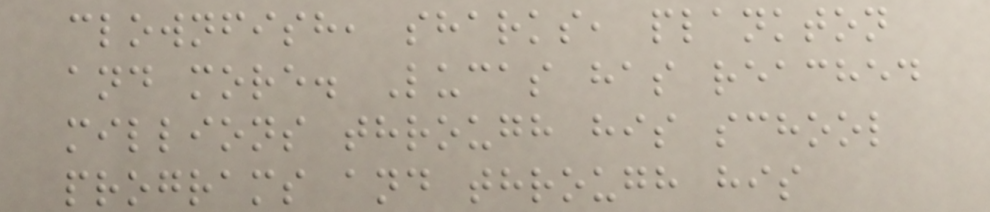clownfish, sharks, plankton
and more. Lucas has reached
millions through his school
programs and through his
